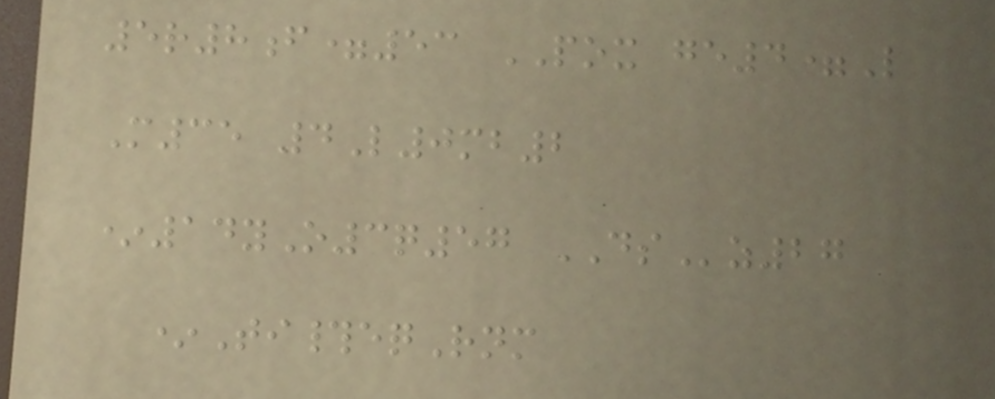5r8f=53 POX ge4=L
M35 4L0mb2
*14yO3q57 DSz27
*Ti#eqRnm
